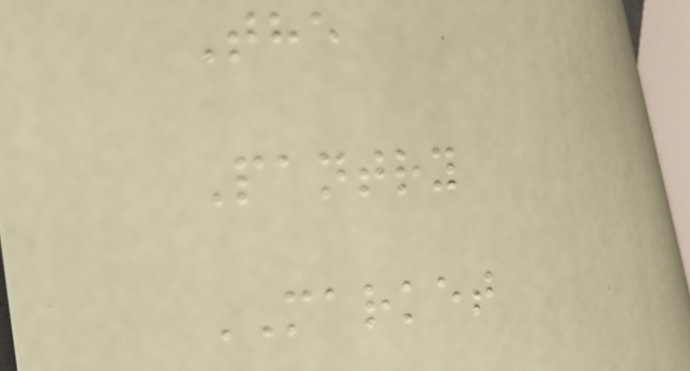The
Pantry
MARKET
